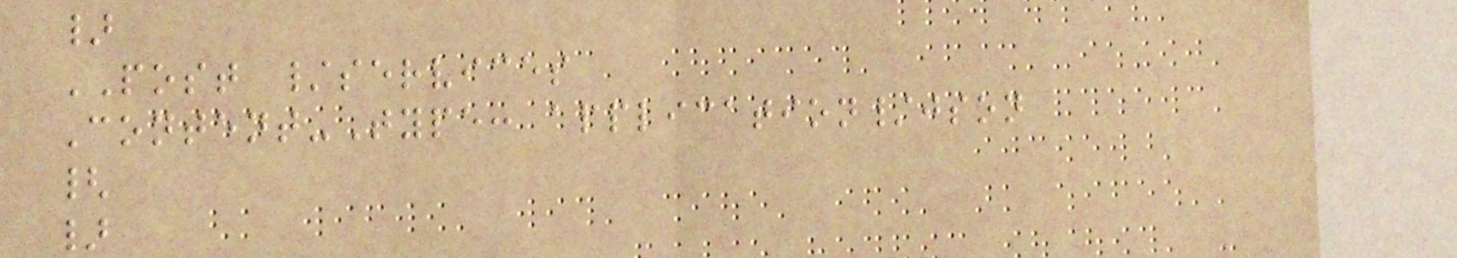}
POST /services
Content-Type: application/json
{
}
